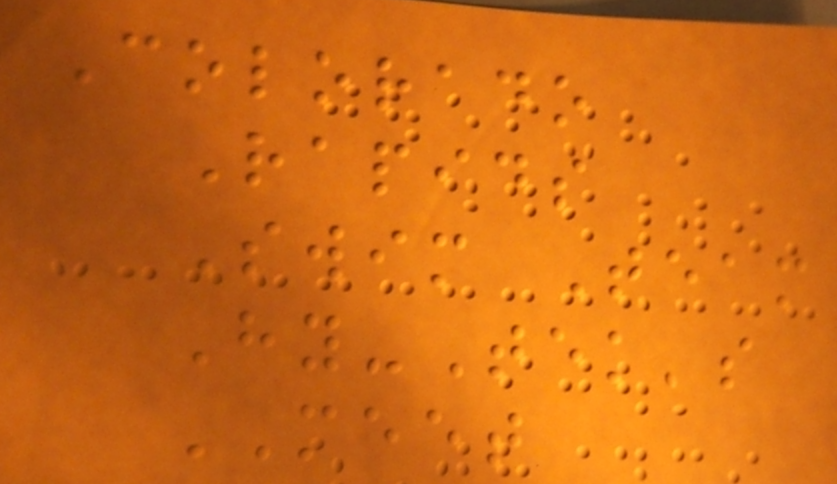Colorado
Rapids
Swim Team
Hy-Tek's
MEET
